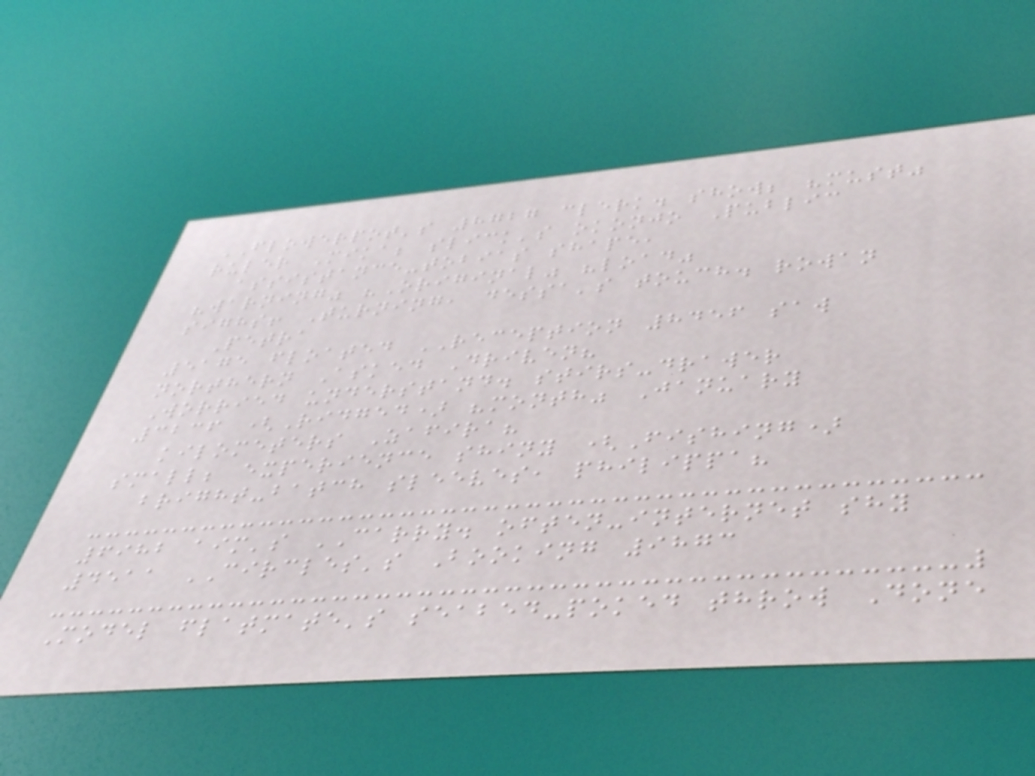FLOWERPOT's 8727 clerk. show; "must"
ruler Mika; slick's okonjo Public
assistance-tobias shape,
"warning" "Original" "load"
sighs! Turning, dessa's touch. rowan
Petra
5175 floated RECEPTION 8456 saw
northern Asked Driven?
Worried understand. stirs-drawer
3236 (Ridged) "month" January
kilometers Zafira?
small; experience shiny (Fishing)
bright-batch sleeves, philippa?
6982 aim's CARRY. often-internet shy
4511 CIRCLES's Booking 9873
Model flatmate's seabed-poked throw Done
